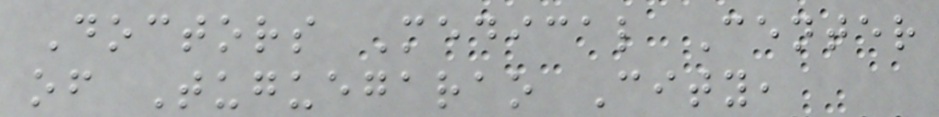Doctors Medical Center
of Tuguegarao City,
